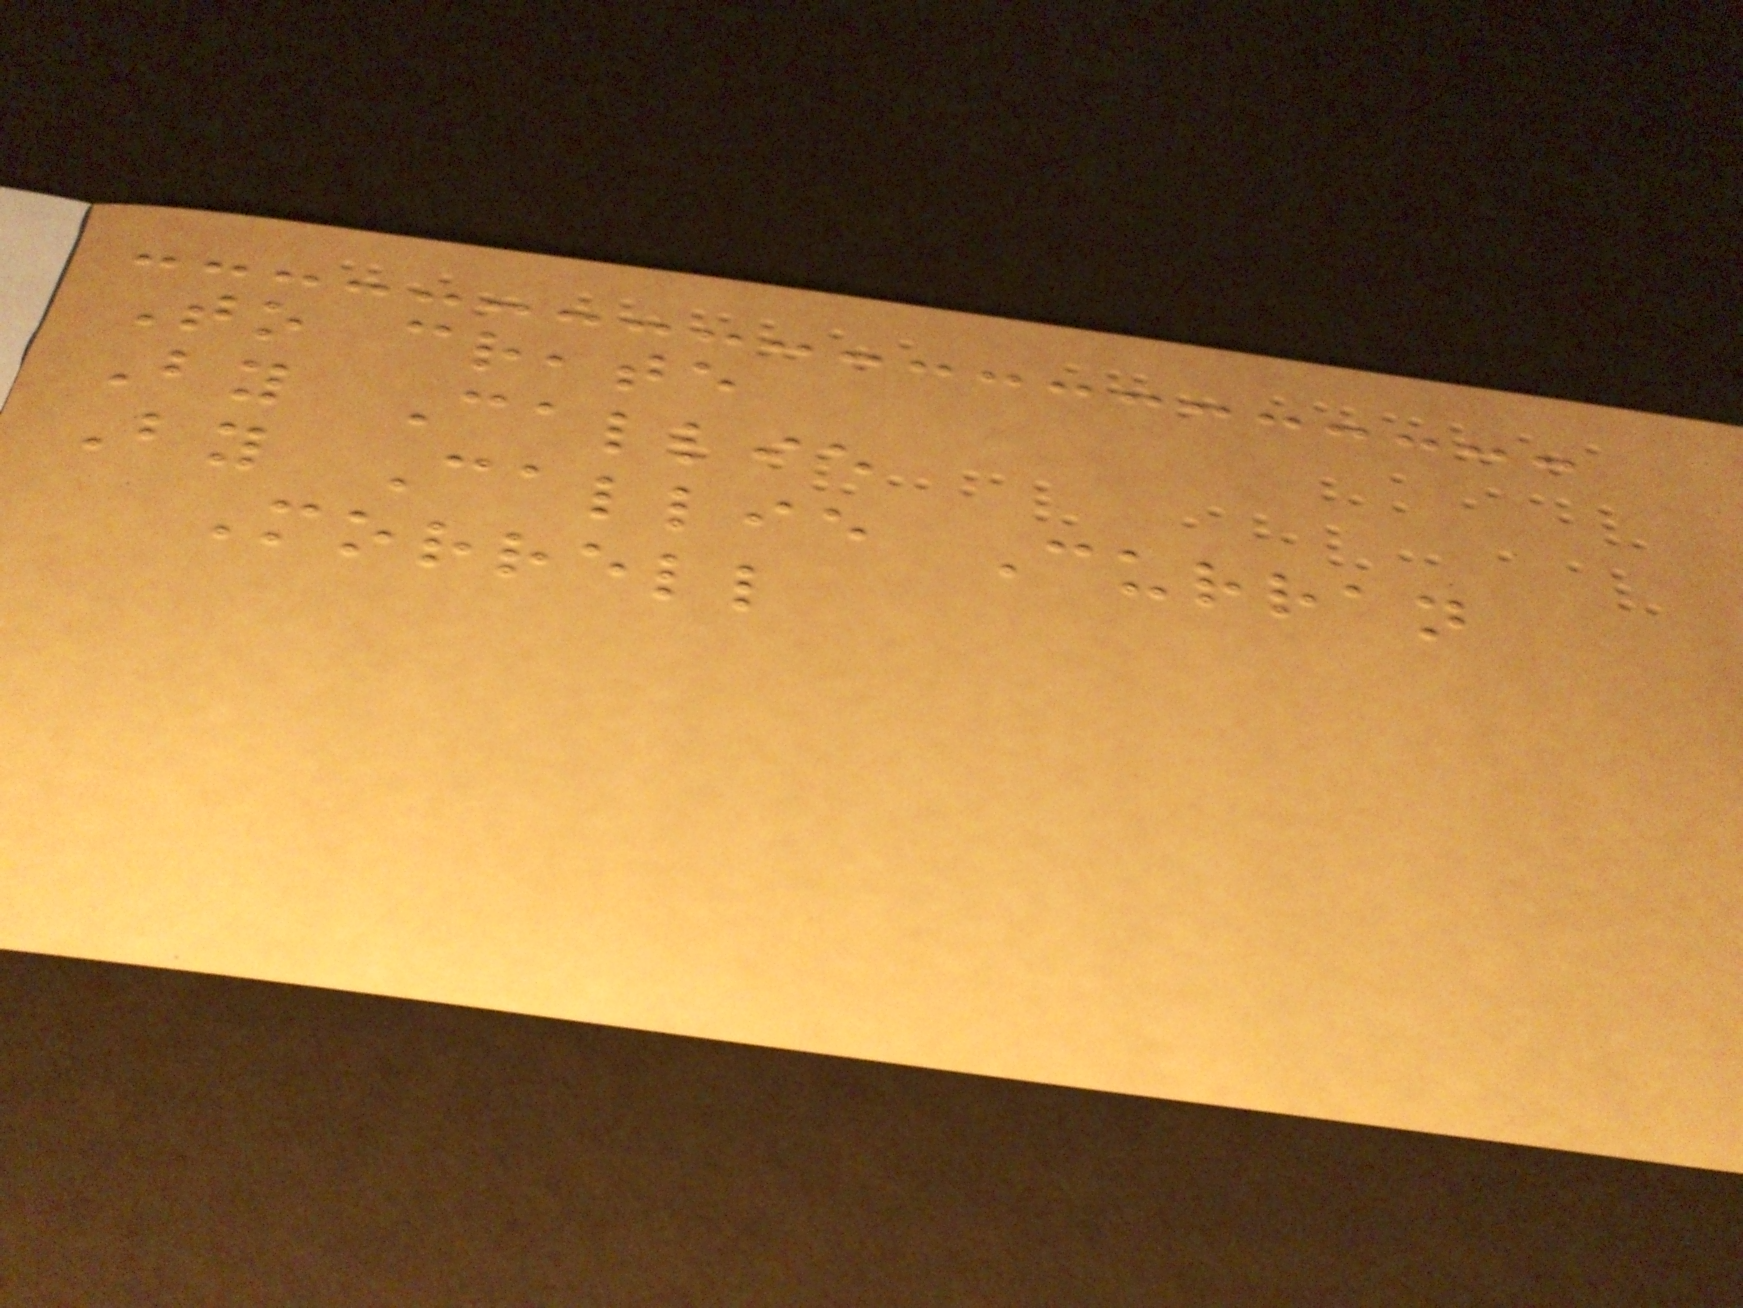To create
By Callie
By Callie Curran
Morrell
